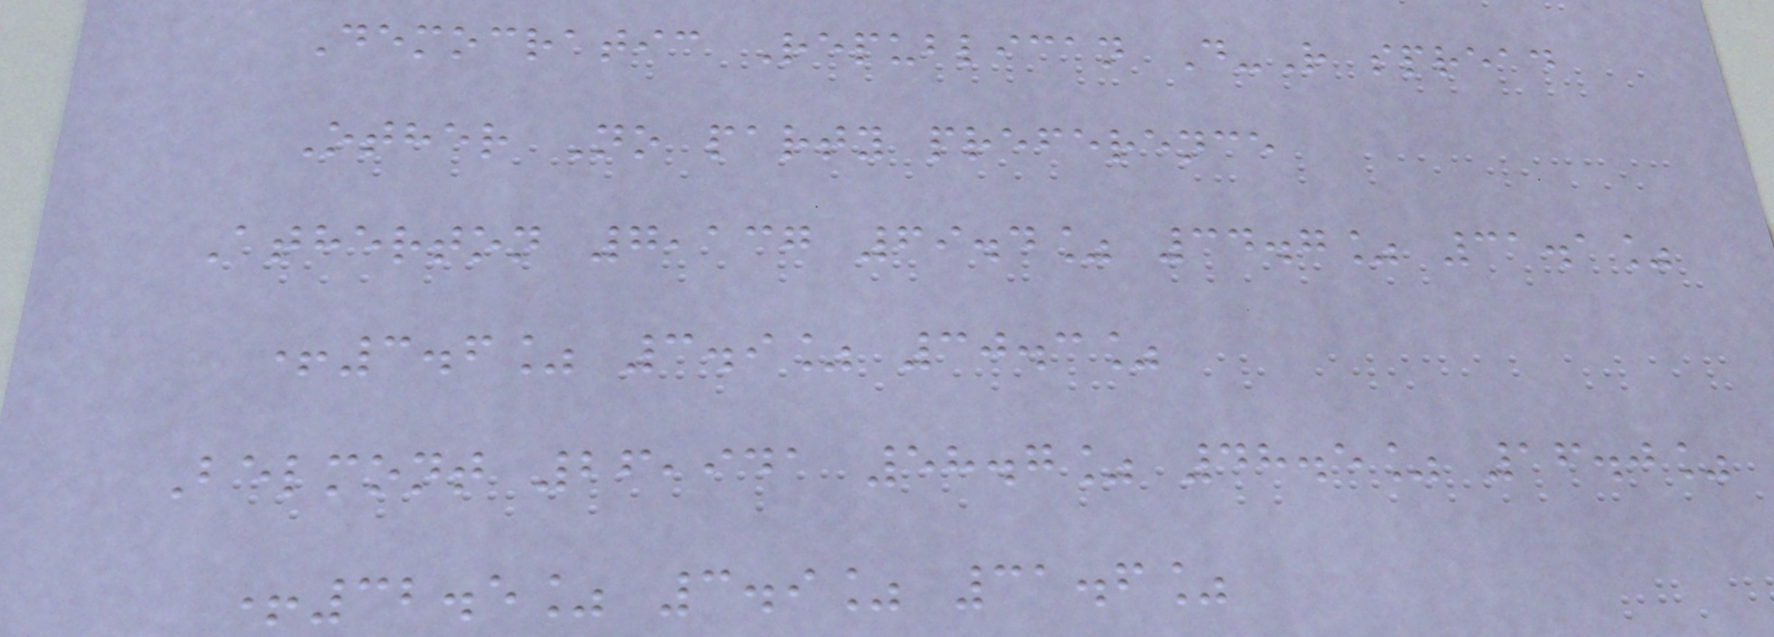Democratic Republican D-R spread
Other No party preference
Atherton 7,137 69.4% 34.7% 31.1%
+3.6% 3.9% 30.3%
Belmont 26,941 58.7% 48.5% 16.0%
+32.5% 3.9% 31.6%
